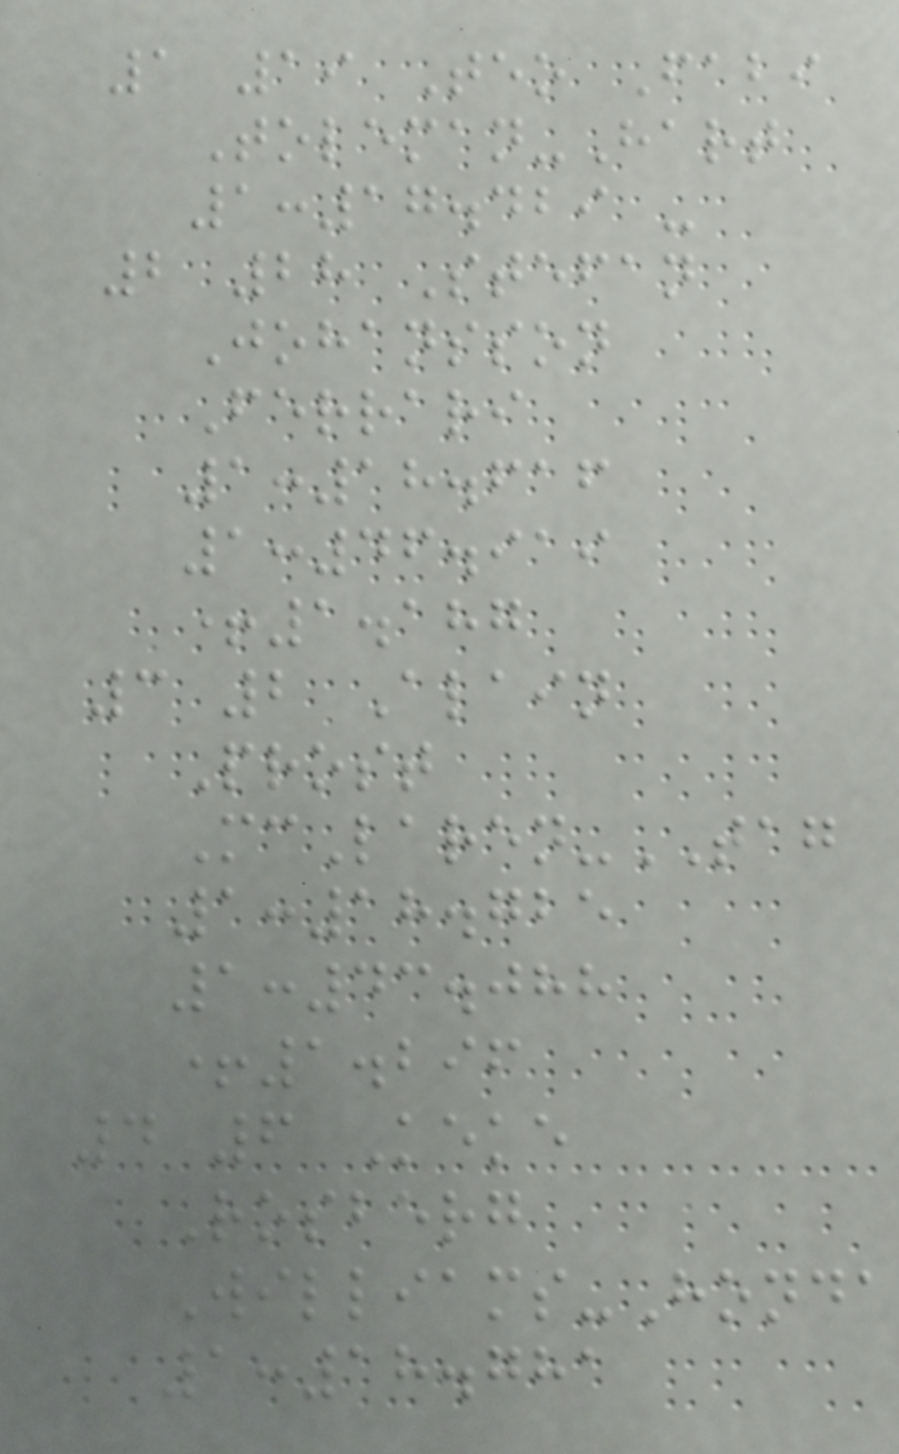1 19 Teo Fabi
Toleman-Hart
1:17.429 -
2 28 Stefan
Johansson
Ferrari
1:18.616
1:46.919
+1.187
3 2 Alain
Prost
McLaren-TAG
1:18.725
1:43.088
+1.296
4 6 Keke
Rosberg
Williams-Honda
1:18.781
